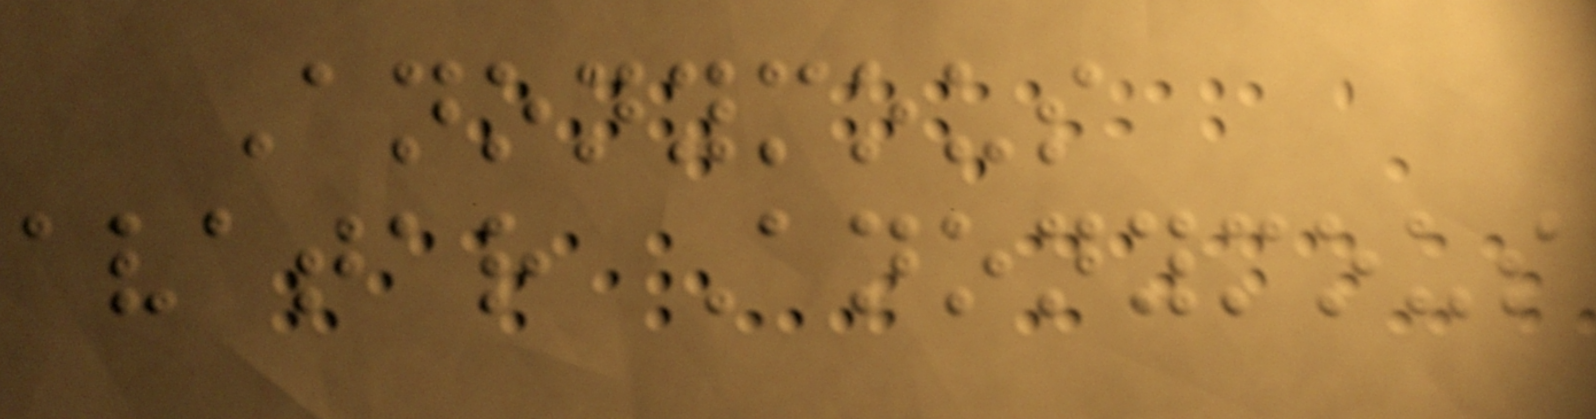Anonymous
avatar Anonymous
